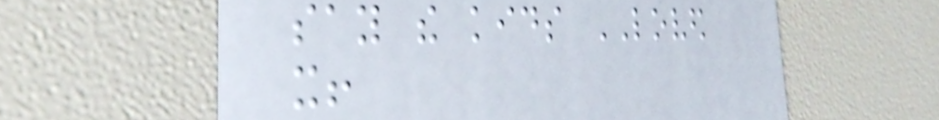say the kids LOVED
it!
